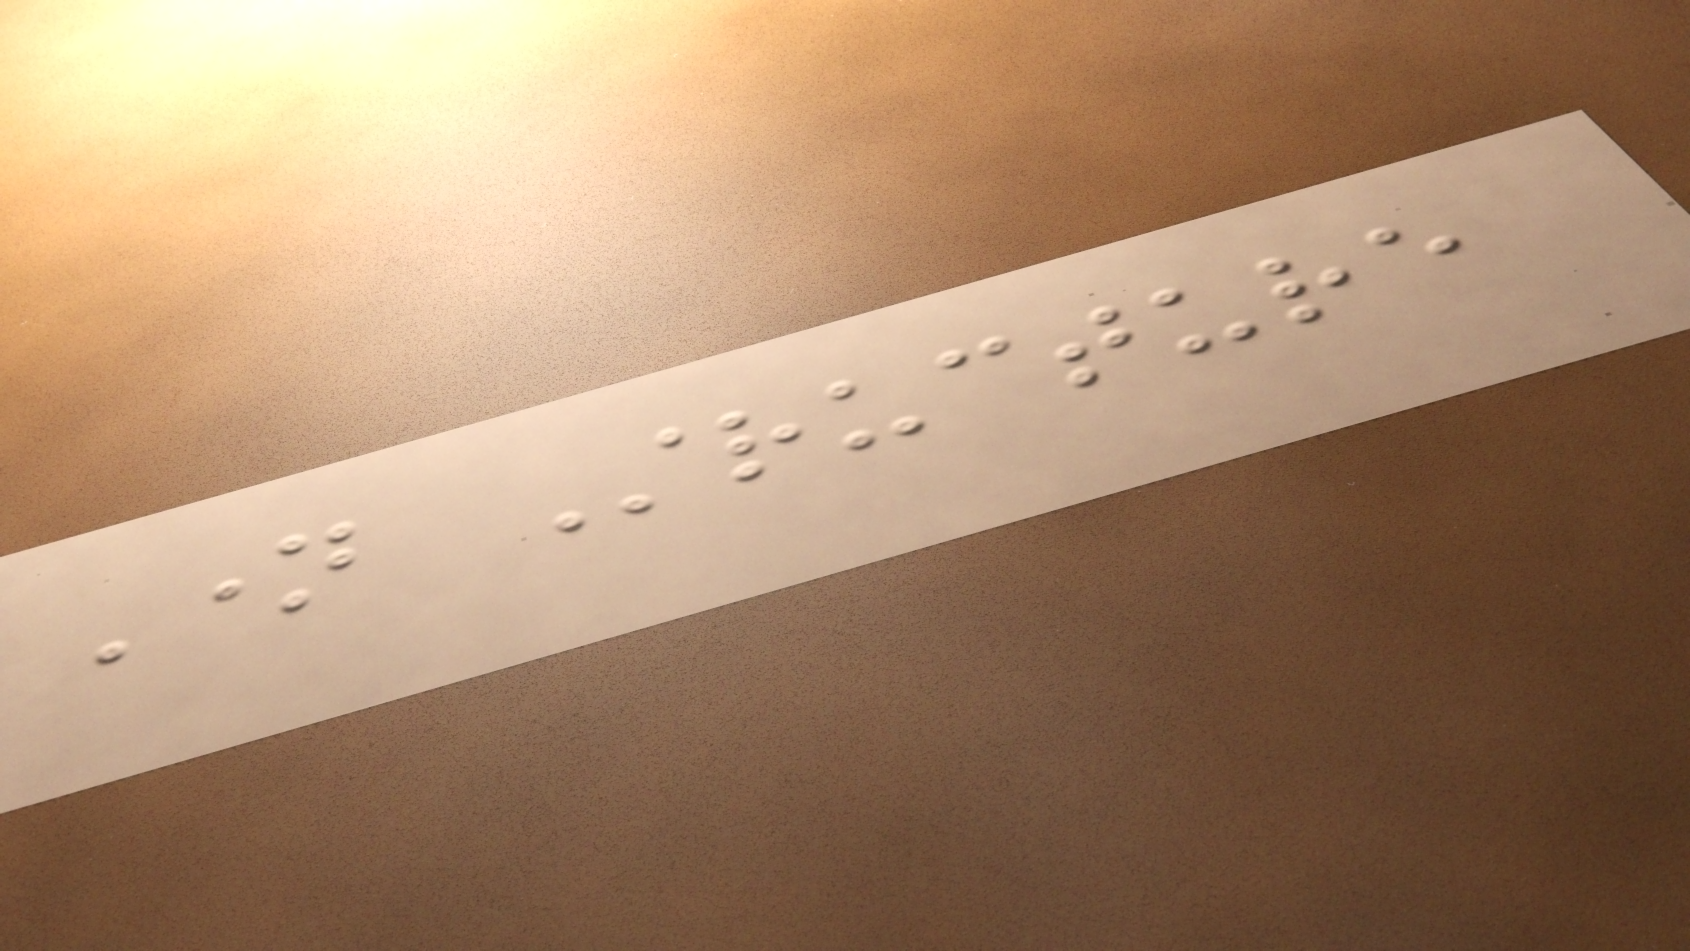Name Structure
